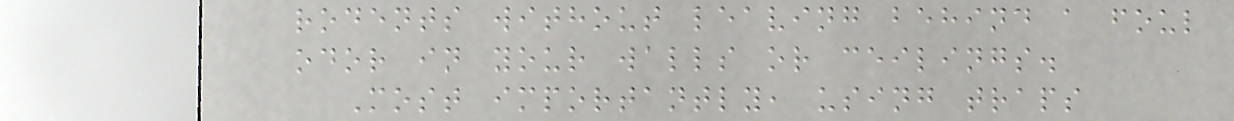rodents without leaving behind a foul
odor in your walls or ceilings.
Most importantly, using traps
